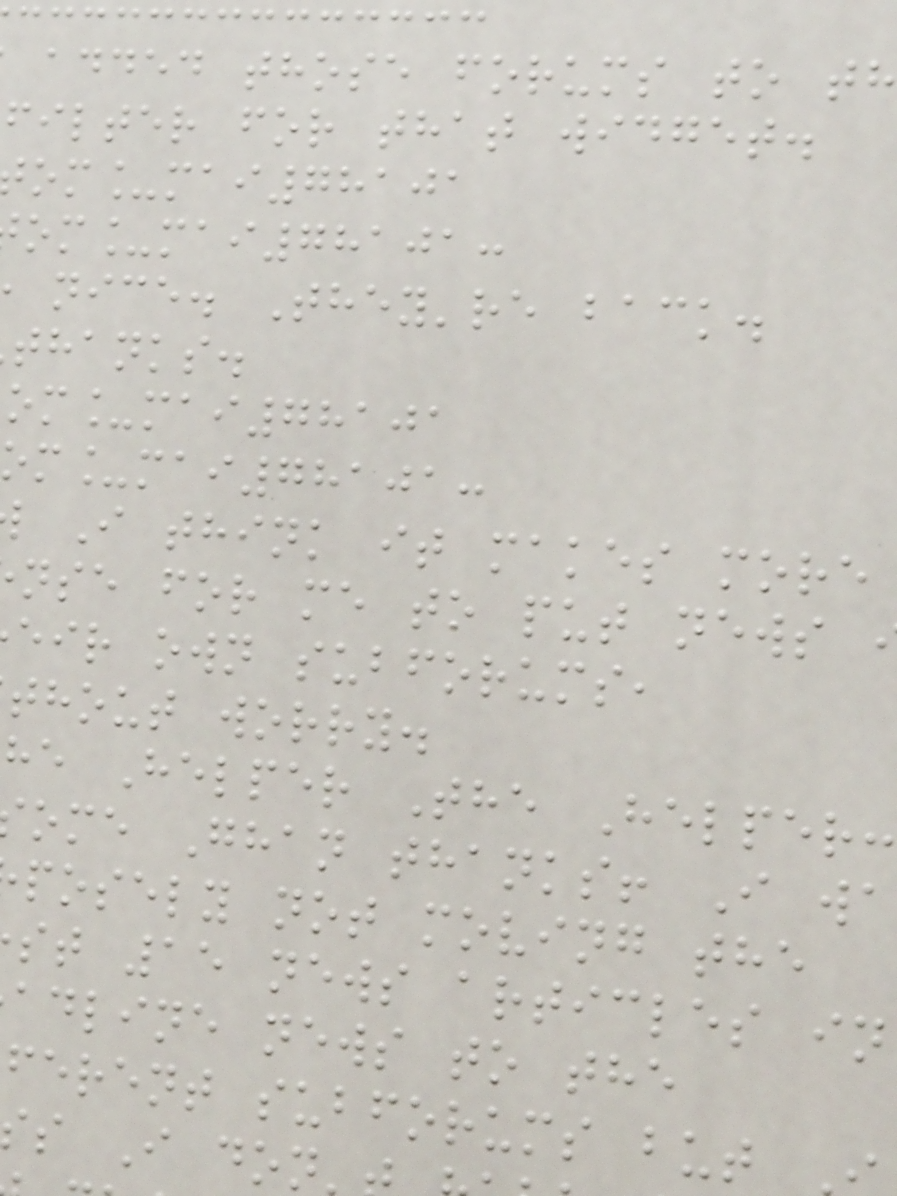added those forums to th
filter for that widget.
om_mai78101
om_mai78101:
nice. They're back.
thanks.
om_mai78101
om_mai78101:
I think it makes more
nse for me to put news
eir own subforums,
thout worry.
he Helper The Helper:
ome Ghan thanks! I wa
posely not moving the
st 15 news articles in
adline news to the
ferent subforums but
s I don
